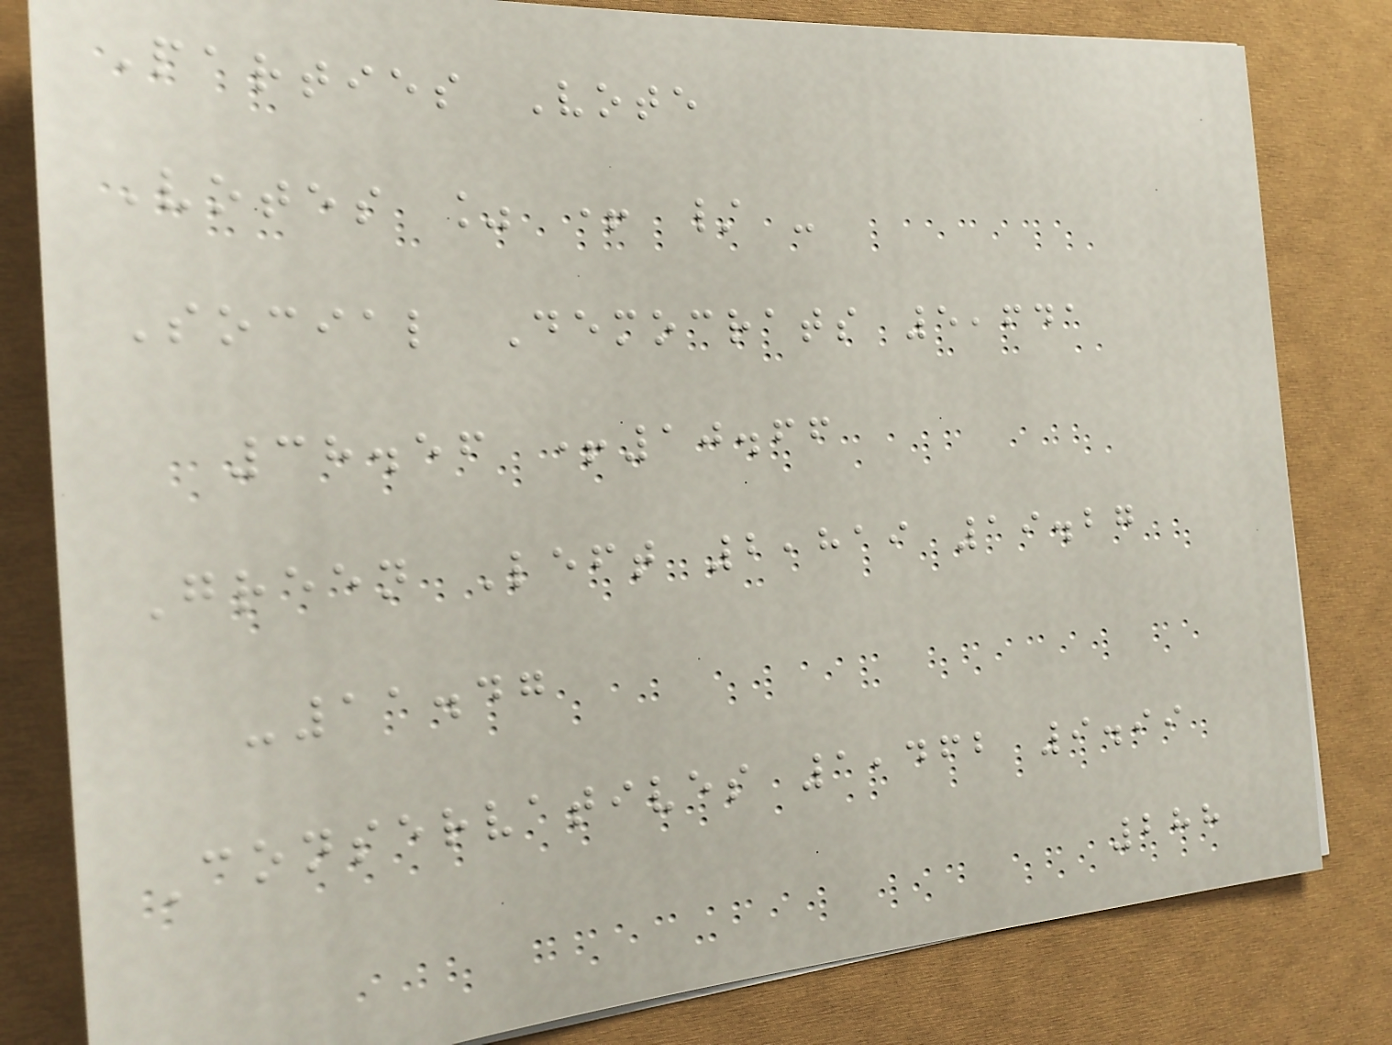Parties Vote
Votes % + / -
Social Democrats 5,641
38.56 +10.66
Green Left 2,819 19.27
-11.47
Conservatives 1,462 9.99
288
